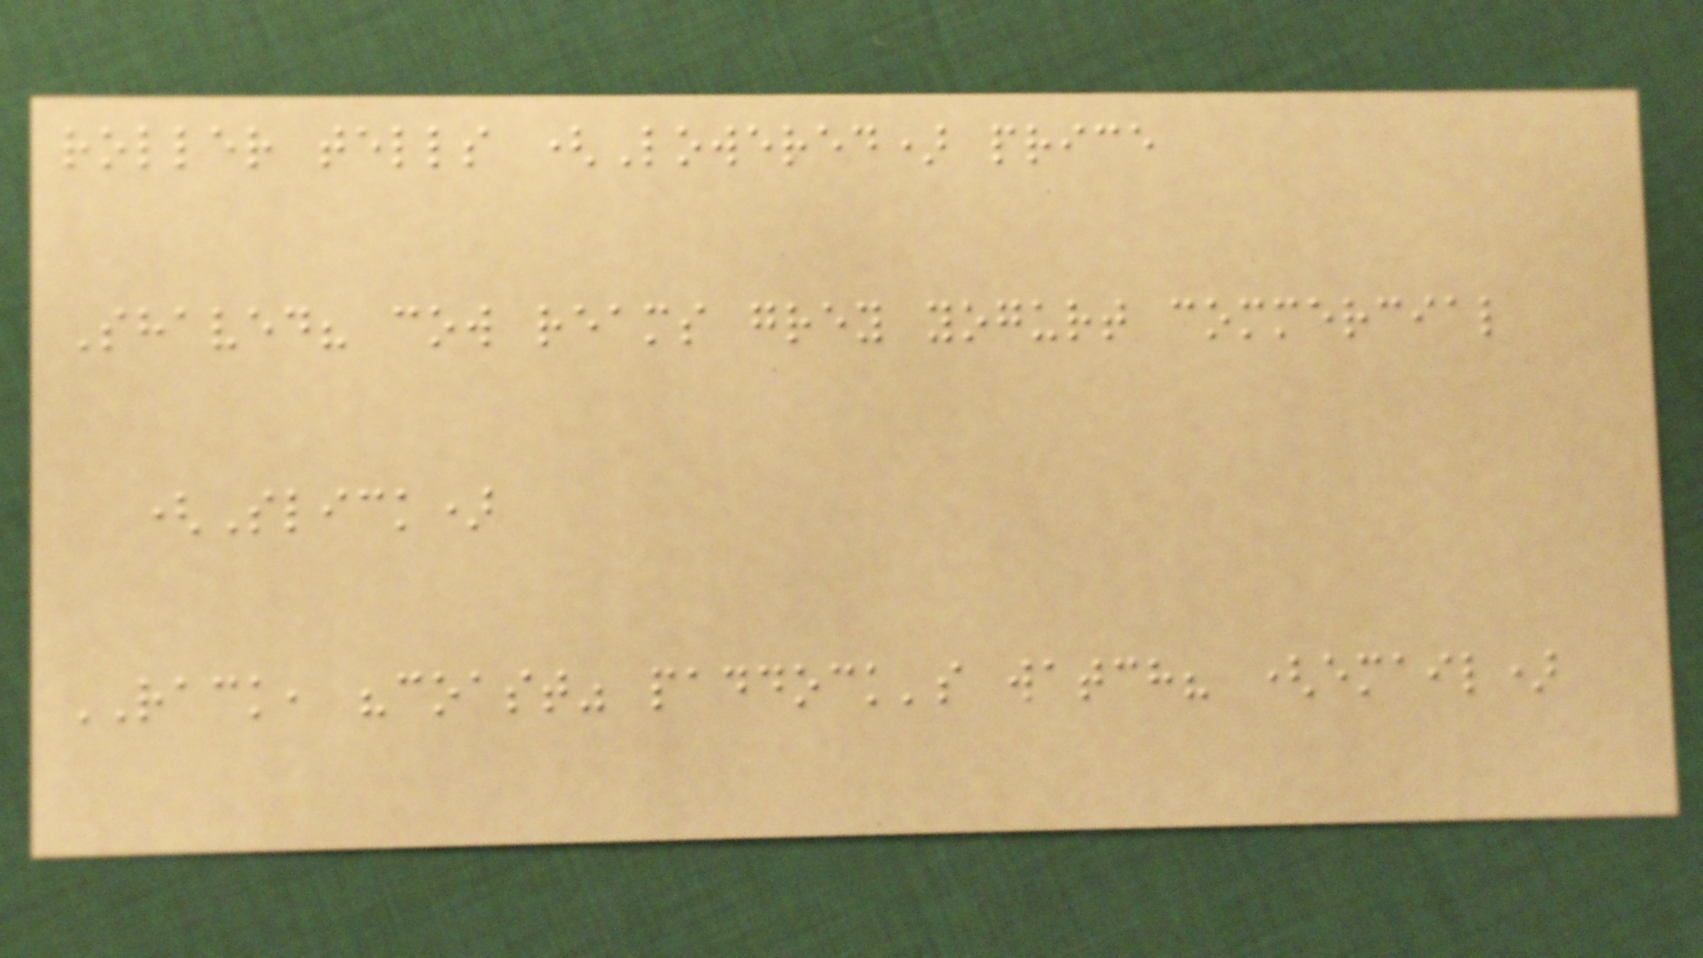roller tells (Lowered) price
Shaved? cow reams grey yogurt commercial
(Slick)
RACK, "coast" paddock's watch? (email)
